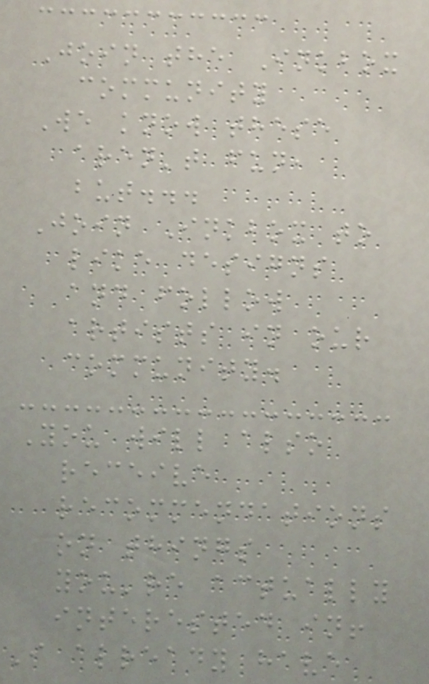Join the Inkbox
community
We know these
aren't fun,
but...
Join Inkbox to
like designs
and follow
artists in our
community.
You will also
receive
recommendations
on things
you're actually
interested in!
I already have
